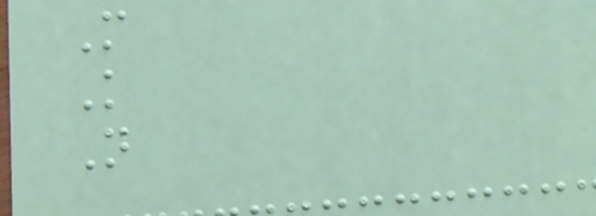M
K
N
